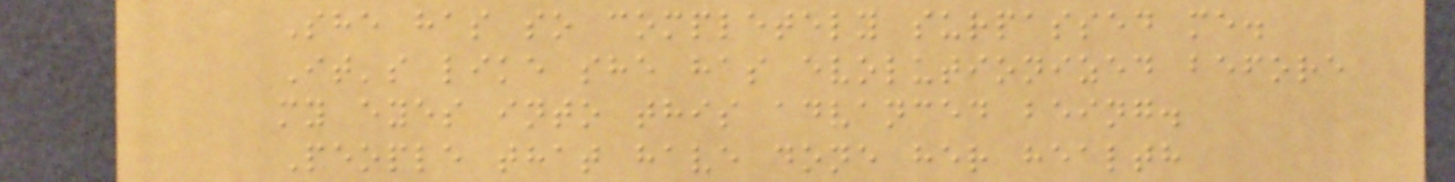She has so completely surpassed me.
It's like she has evolutionized before
my eyes into this advanced being.
People that have done her health
